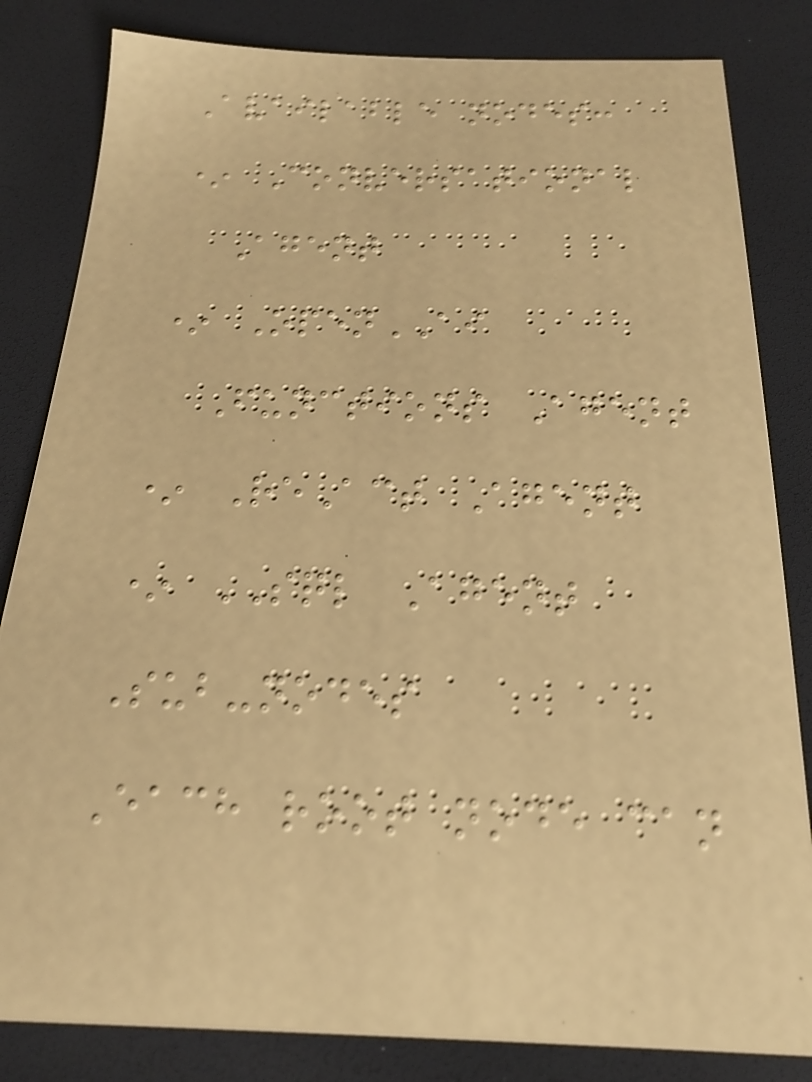Available nodes:
* Conversational
Agent
* OpenAI
Functions Agent
* ReAct Agent
* SQL Agent
Sub-nodes
Each root node can
